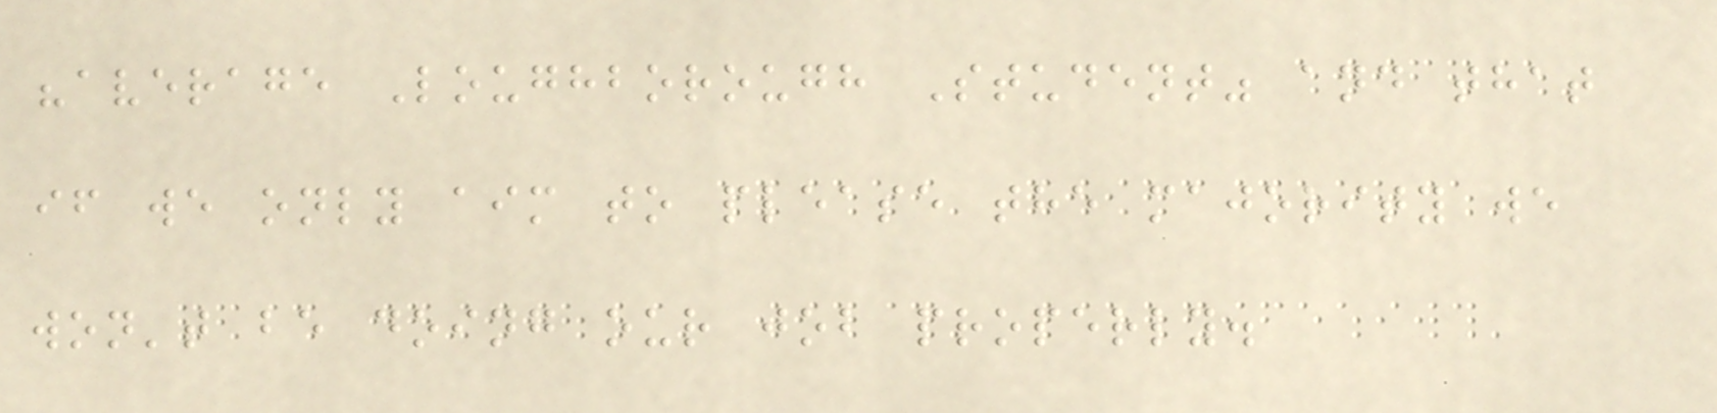"average Loughborough Student" and that
if we only aim to please the majority we
won't be doing our job properly.
